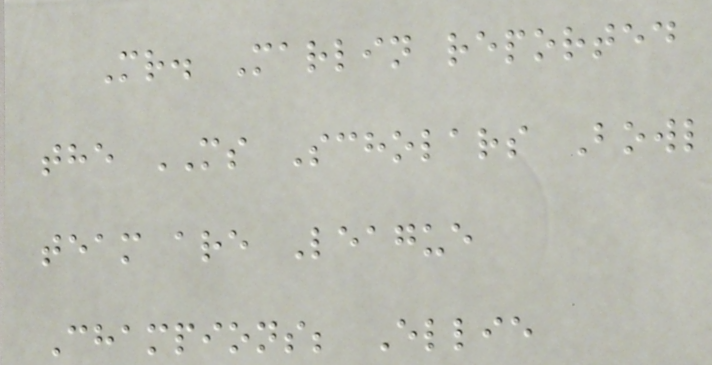Mr. Marlin reported
the MS Scholars Bowl
team are League
Champions; Ellie
